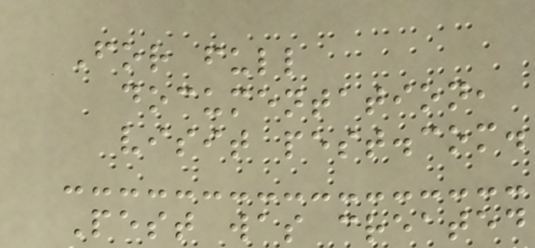For full
documentation,
visit pest.com.
Pest was created
